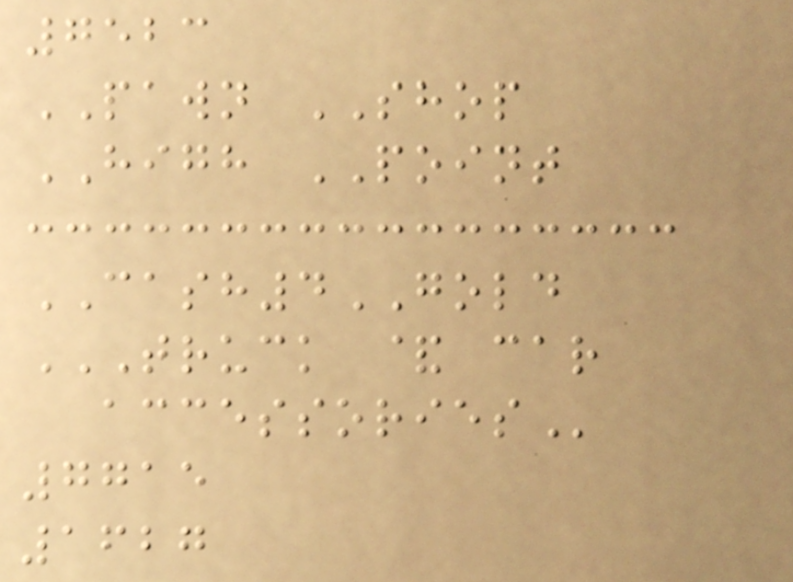7523
PAWN SHOP
HIGH POINT
CASH4GOLD
TRUCK & CAR
ACCESSORIES
7715
1627
